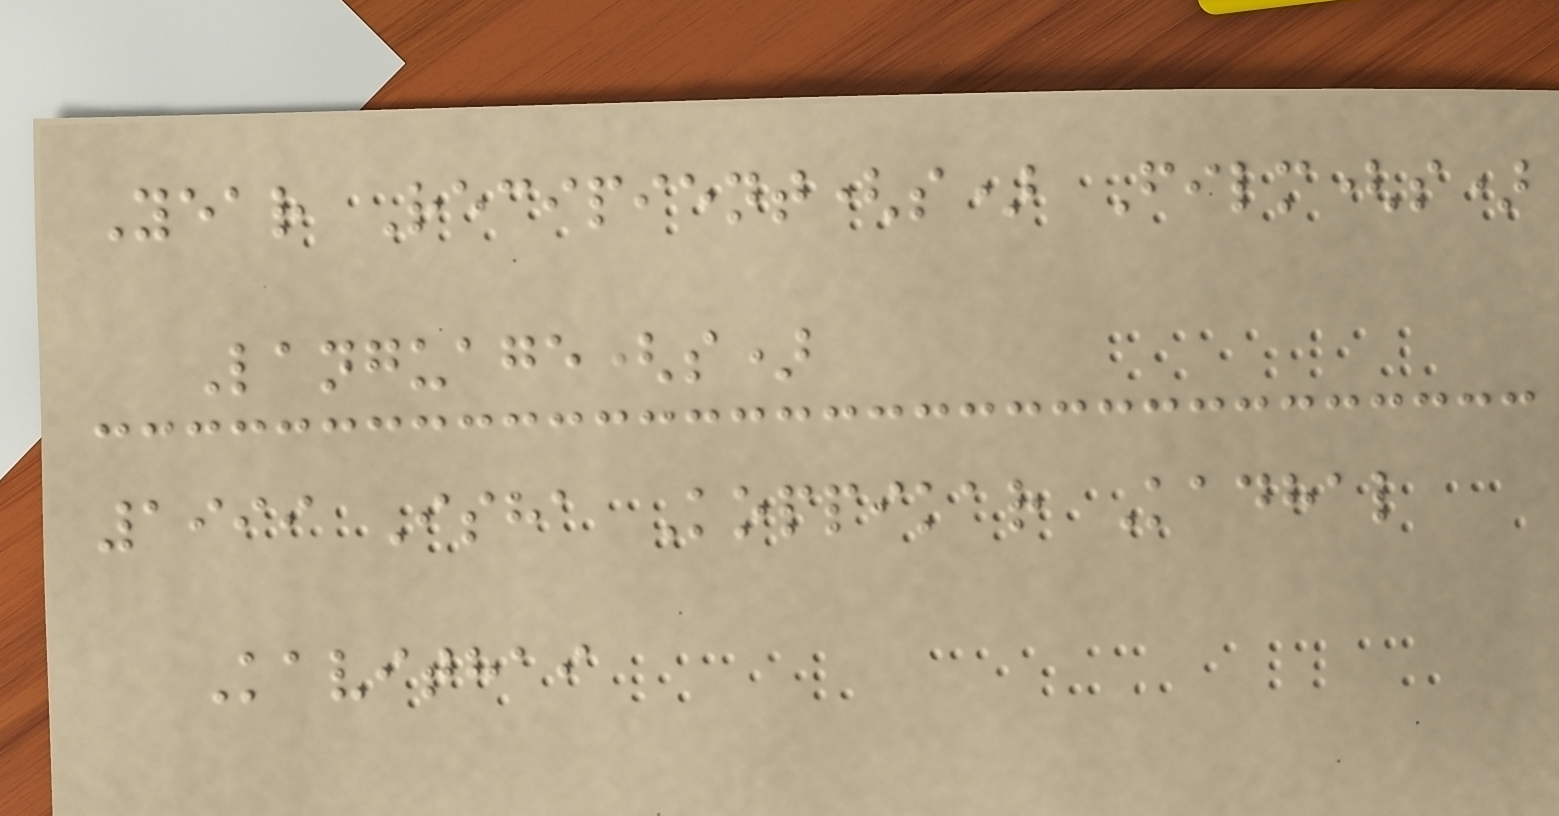Year Recipient(s) Film(s)
Language(s)
1999 Isha Koppikar Kadhal
Kavithai
